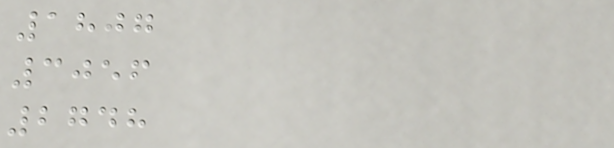1807
3056
2748
